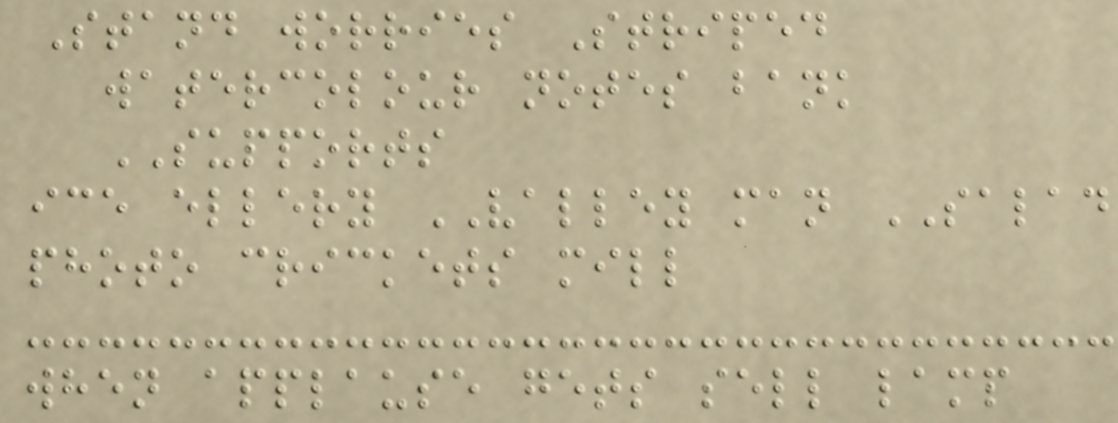Stand worries Striped
watercolour notes bank
SUPPORTS
ice ellery VALLEY man SALAD
photo crickets mill
when applause gets sell lamp
